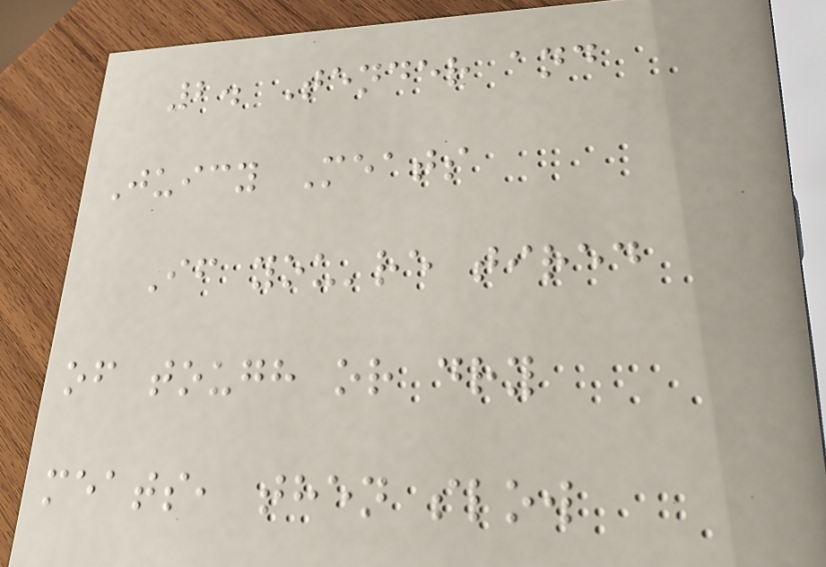2. Tender and
Juicy Meats
If you're tired
of tough or dry
meats, then slow
